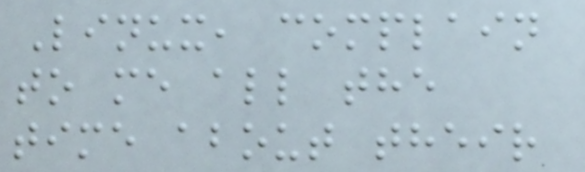Linux, complain
to me all the
time about their
